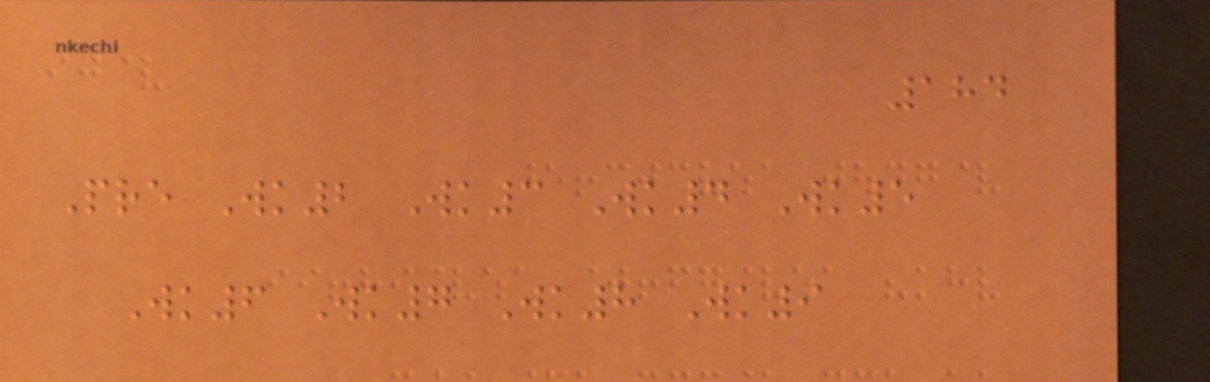184
Pre Wk2 Wk3 Wk4 Wk5
Wk6 Wk7 Wk8 Wk9
